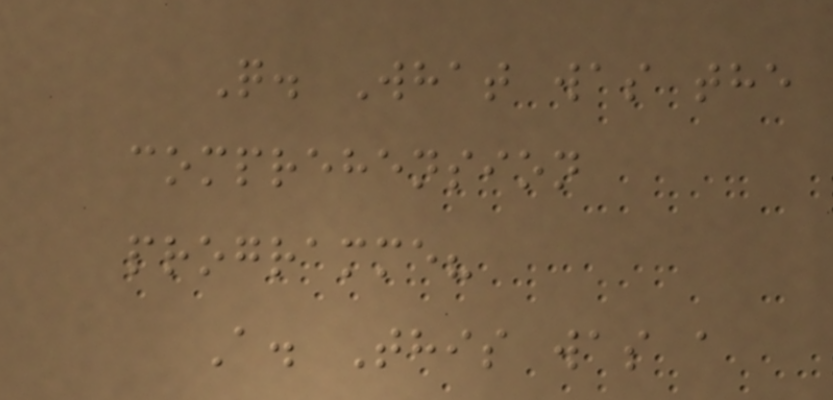Q. What was the
comprehension
programme?
A. This was a
